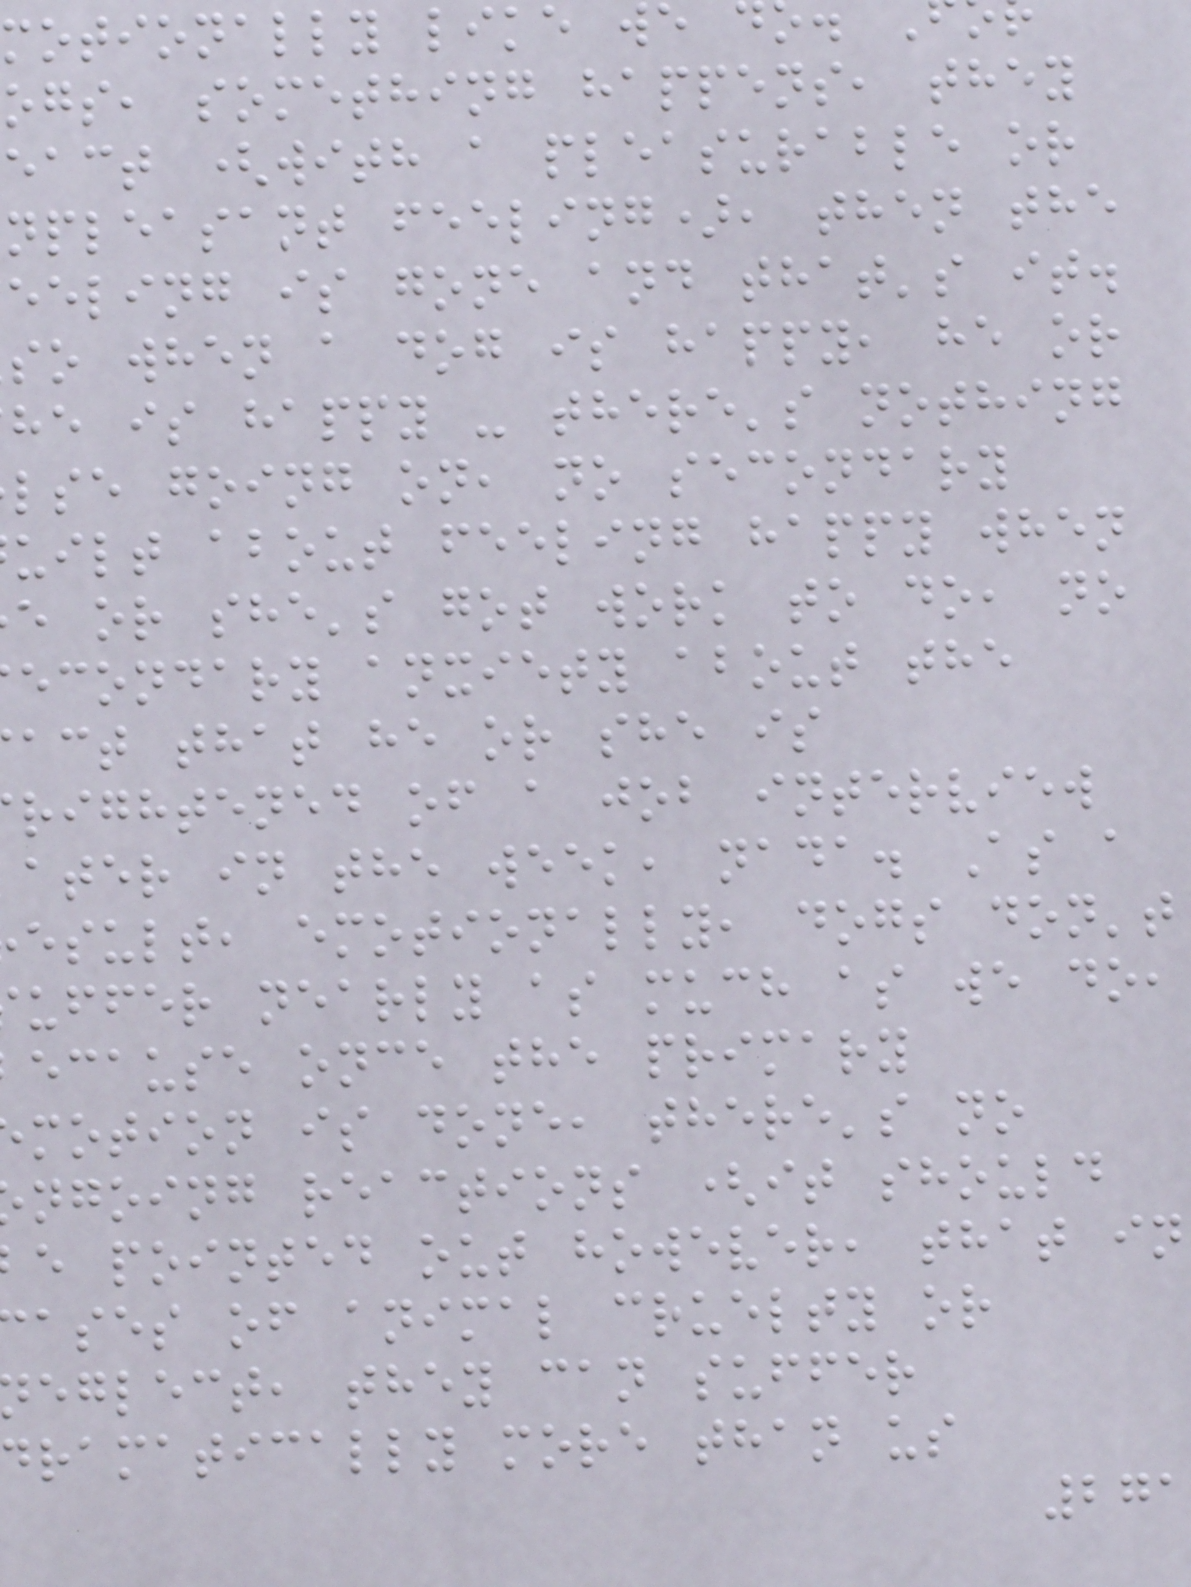motionally like we
ogs, something happens, they
eact (with a pleasurable or
npleasant feeling), then the
eeling is gone and that's it.
so when a dog is happy, he or
he is happy - there's nothing
lse going on, no secondary
uilt about feeling happy when
e or she's got work to do, no
econdary anxiety about the
act that he or she is
rightened of a job interview
ater in the week, nada. As a
esult, emotionally, dogs don't
uffer nearly as much as we do,
ecause once the primary
motion is done, there's no
ngoing reactions (it should
e pointed out however, that in
ases of animal cruelty or
eglect, they can suffer
dramatically more than us
271
